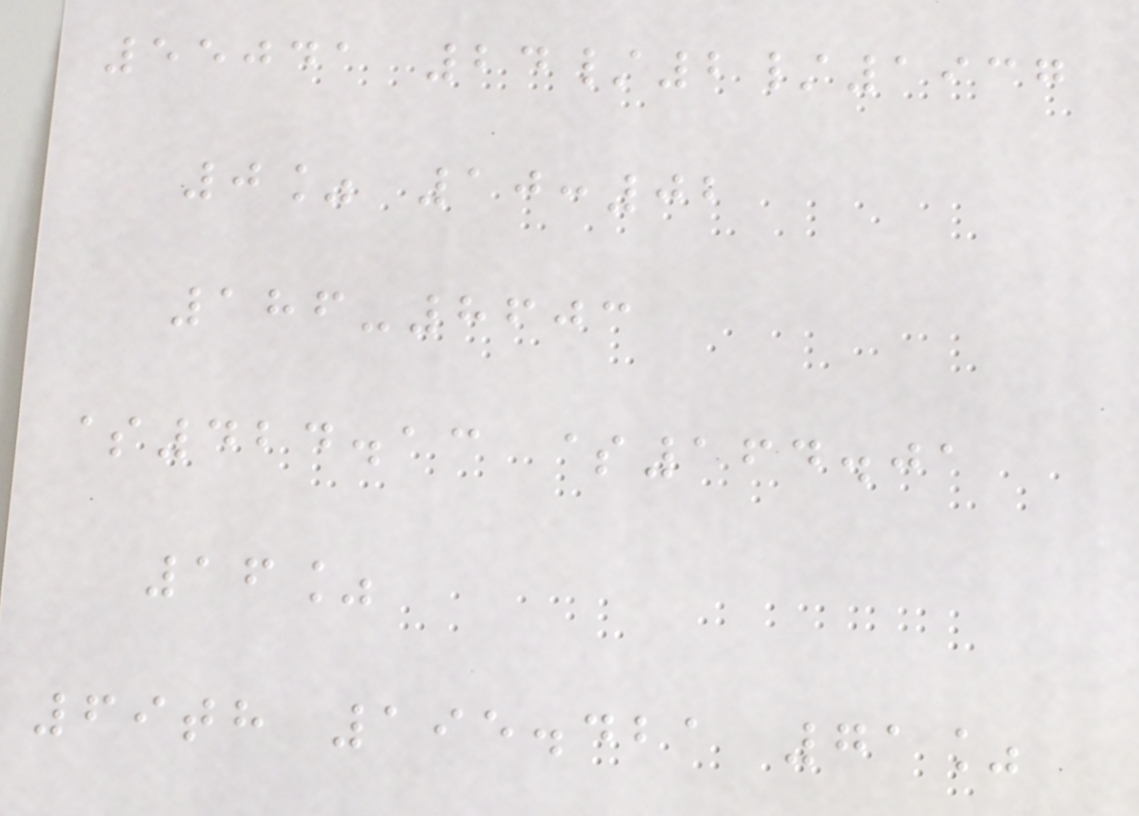55041 24/2/1937
0% 10:02
186-8603
$424.13 $164.01
16%
69th 195.421 71%
